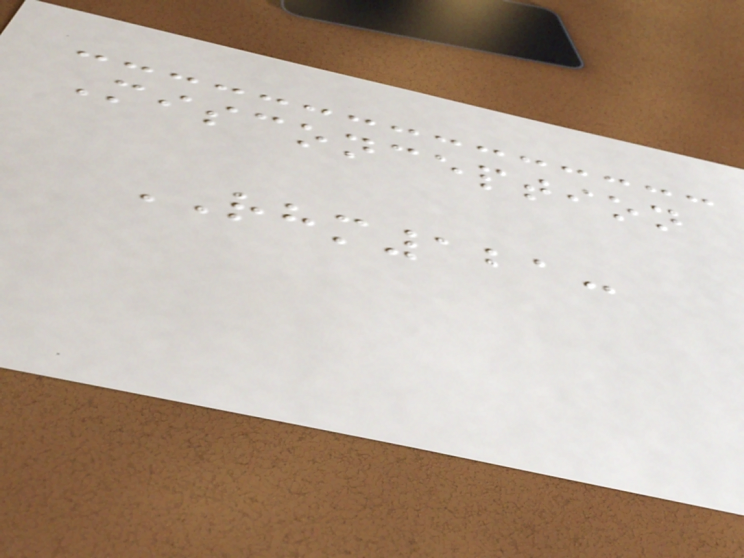Misconception
RHM121:
